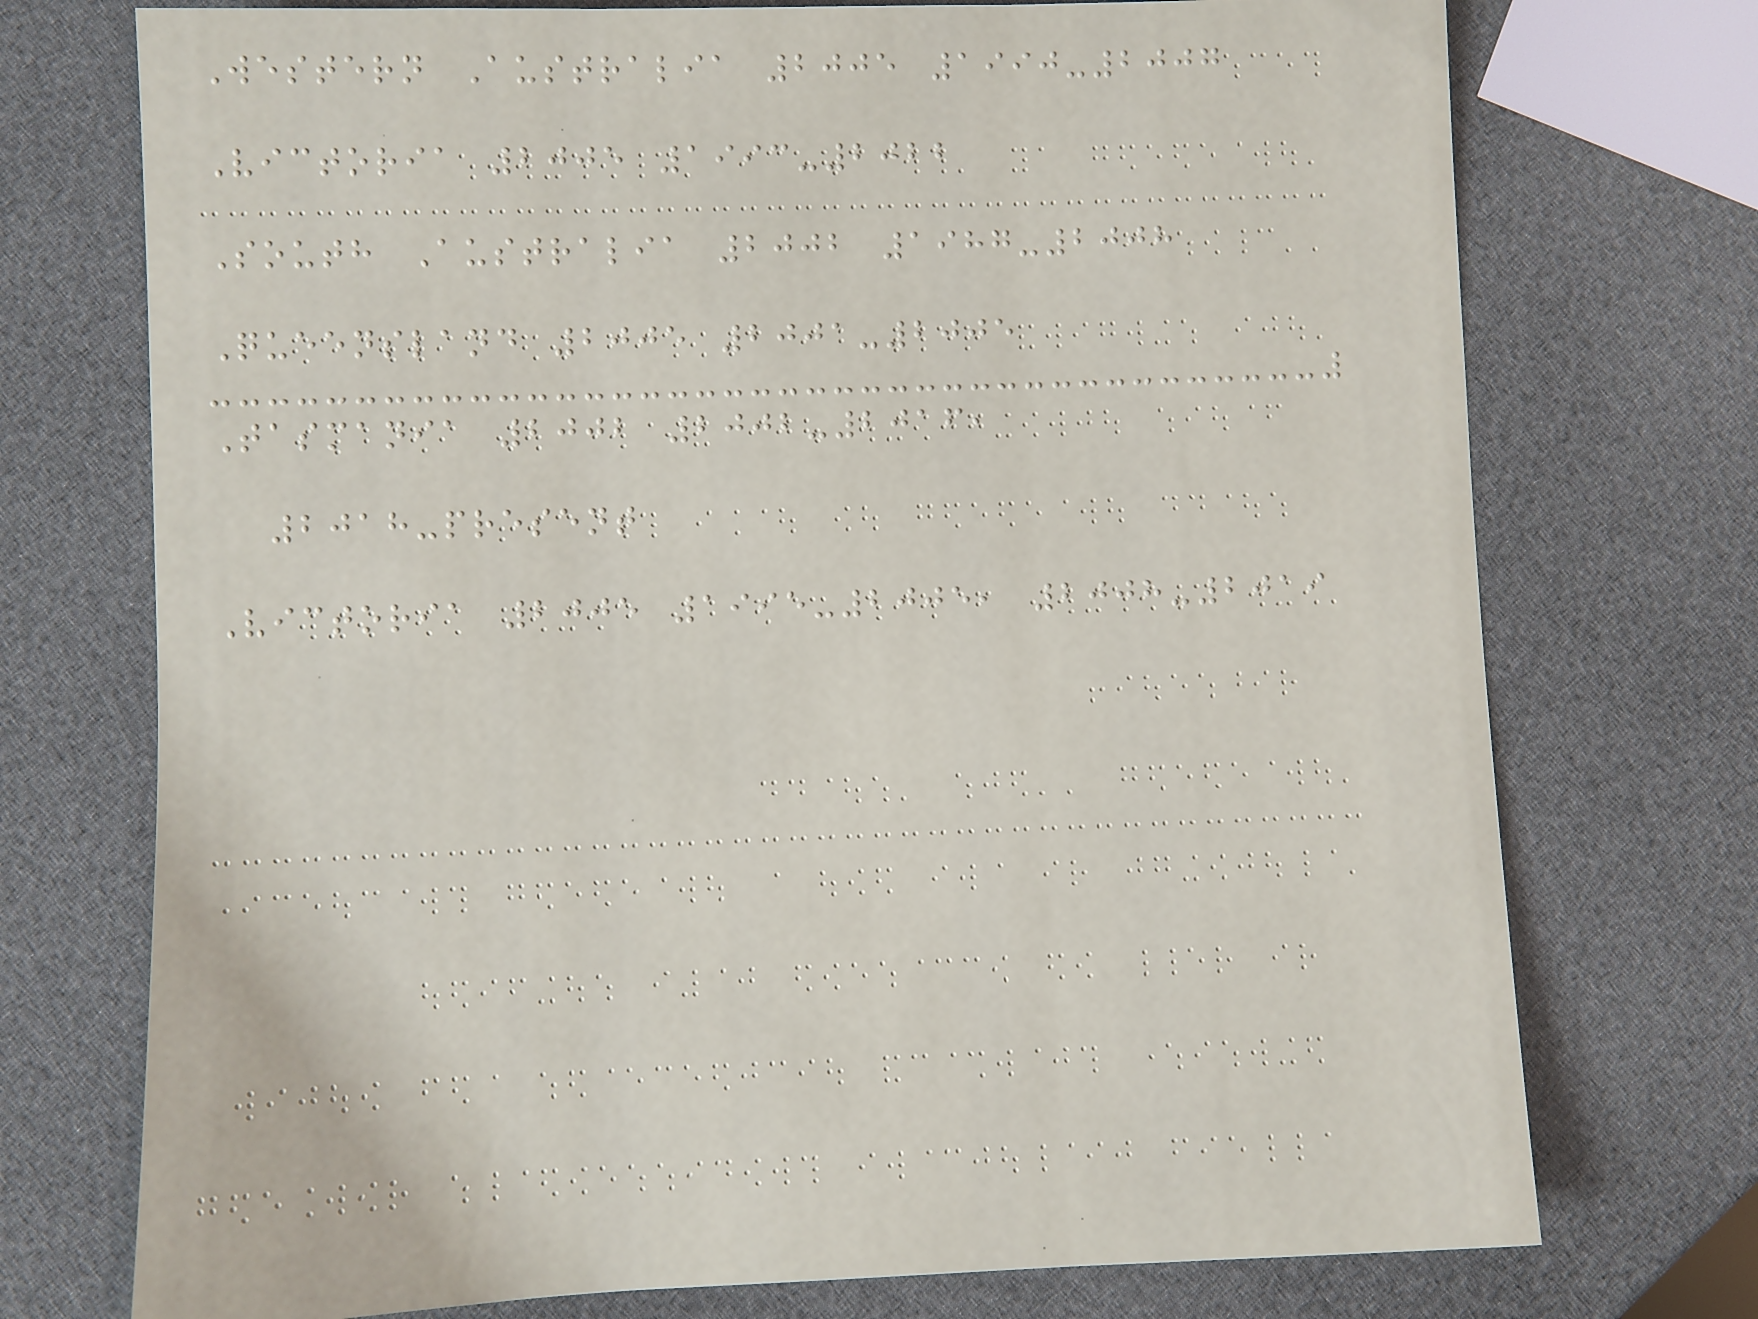Western Australia 2005 1990-2007
Victoria 2005 1993-2022
South Australia 2002 1987-2008
Queensland 2005 2001-2005
Tasmania 2002 2002-2016,
2018-present
Victoria 2005 1995-2005, 2008-2019
